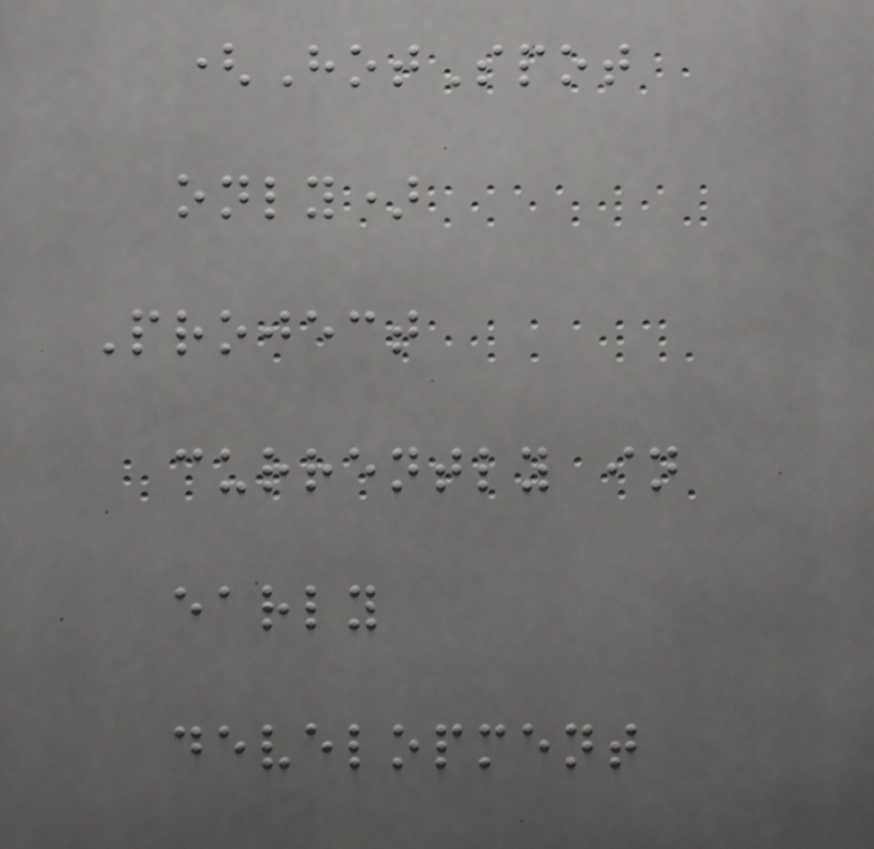(HotSpot
only)
Project
currently in
early
development
